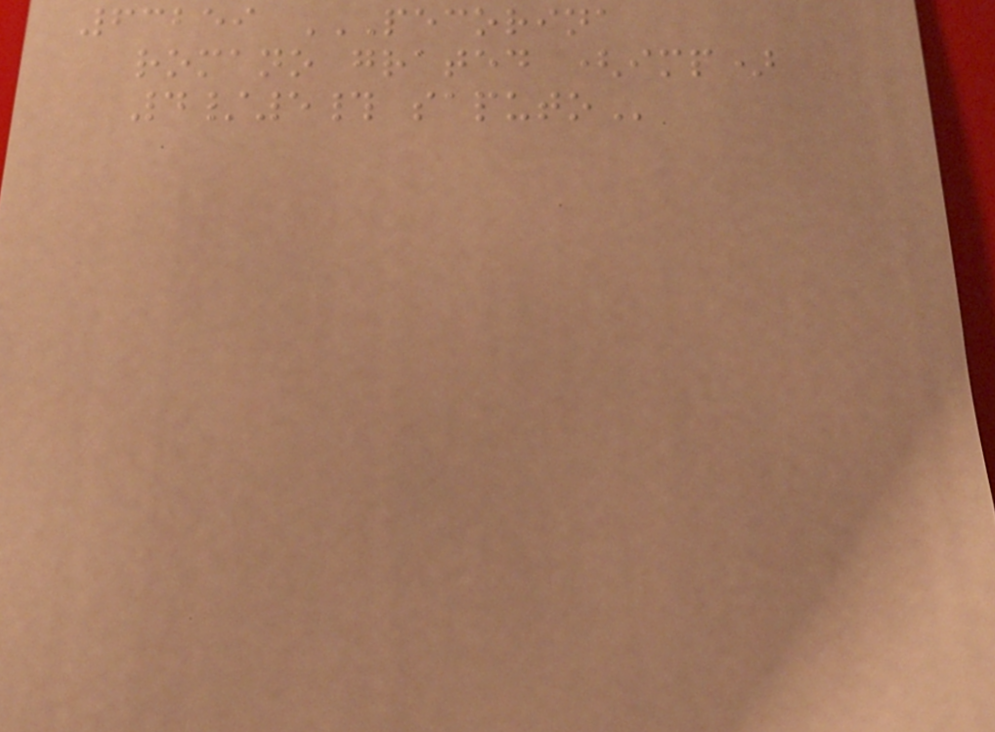63259 PECORINA
ROMANO GRATED (IMP)
4/5# SAPUTO
